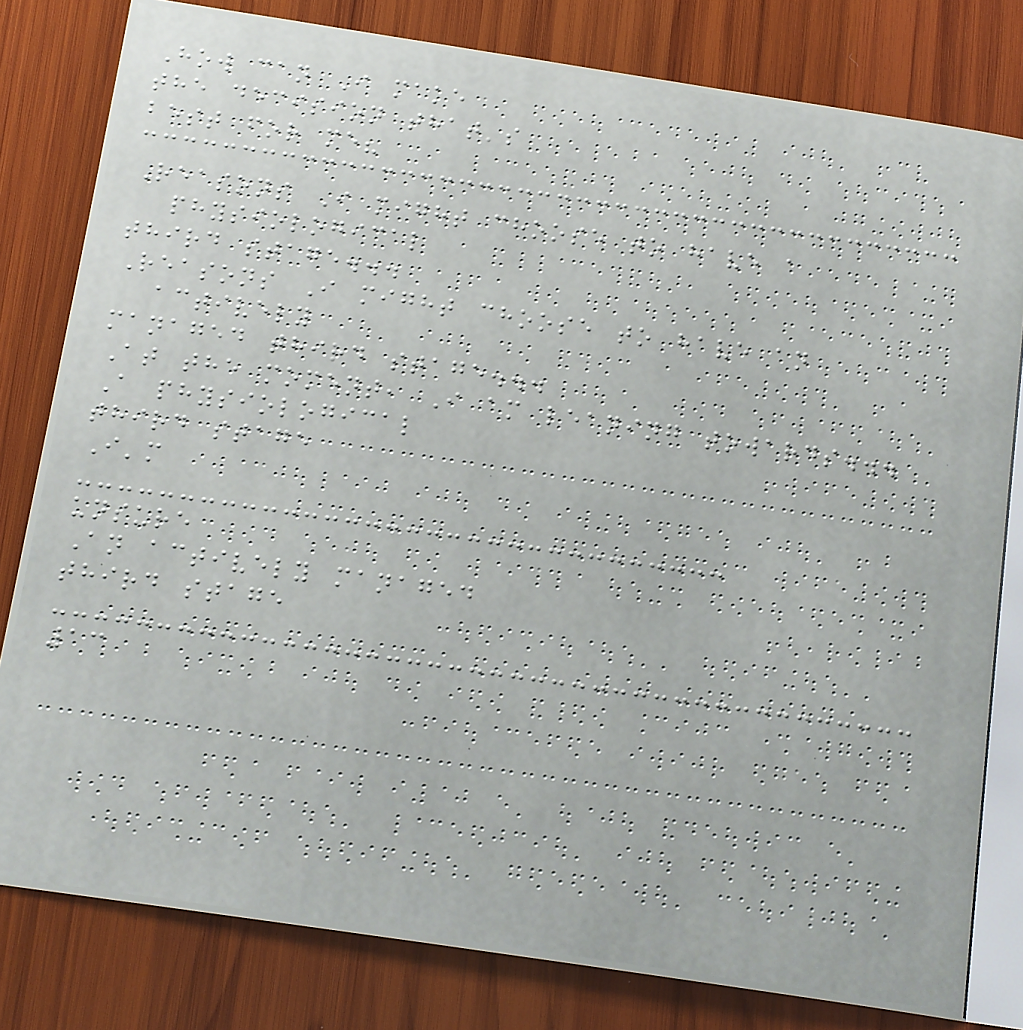How can I make
the decision that's
best for me?
Reasons I might choose to have a
physiological
third stage...
Reasons I might choose to have an
actively
managed third stage...
At the moment, I am leaning towards...
A physiological
third stage
I'm
unsure
An actively managed
third stage
13
